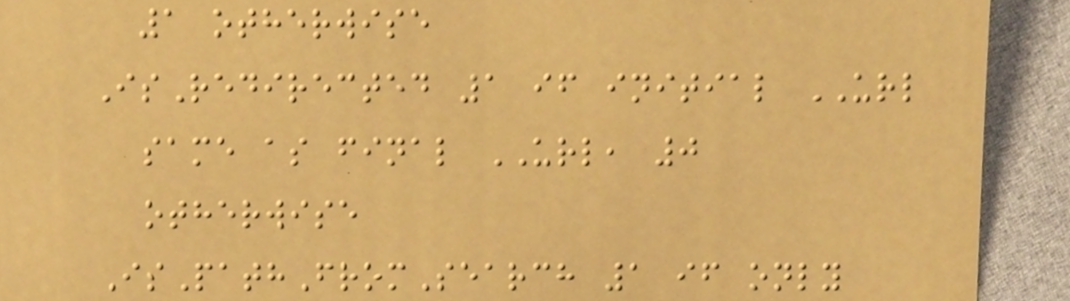1 otherwise
IsRedirected 1 if initial URL
same as final URL, 0
otherwise
IsPathFromSearch 1 if only
